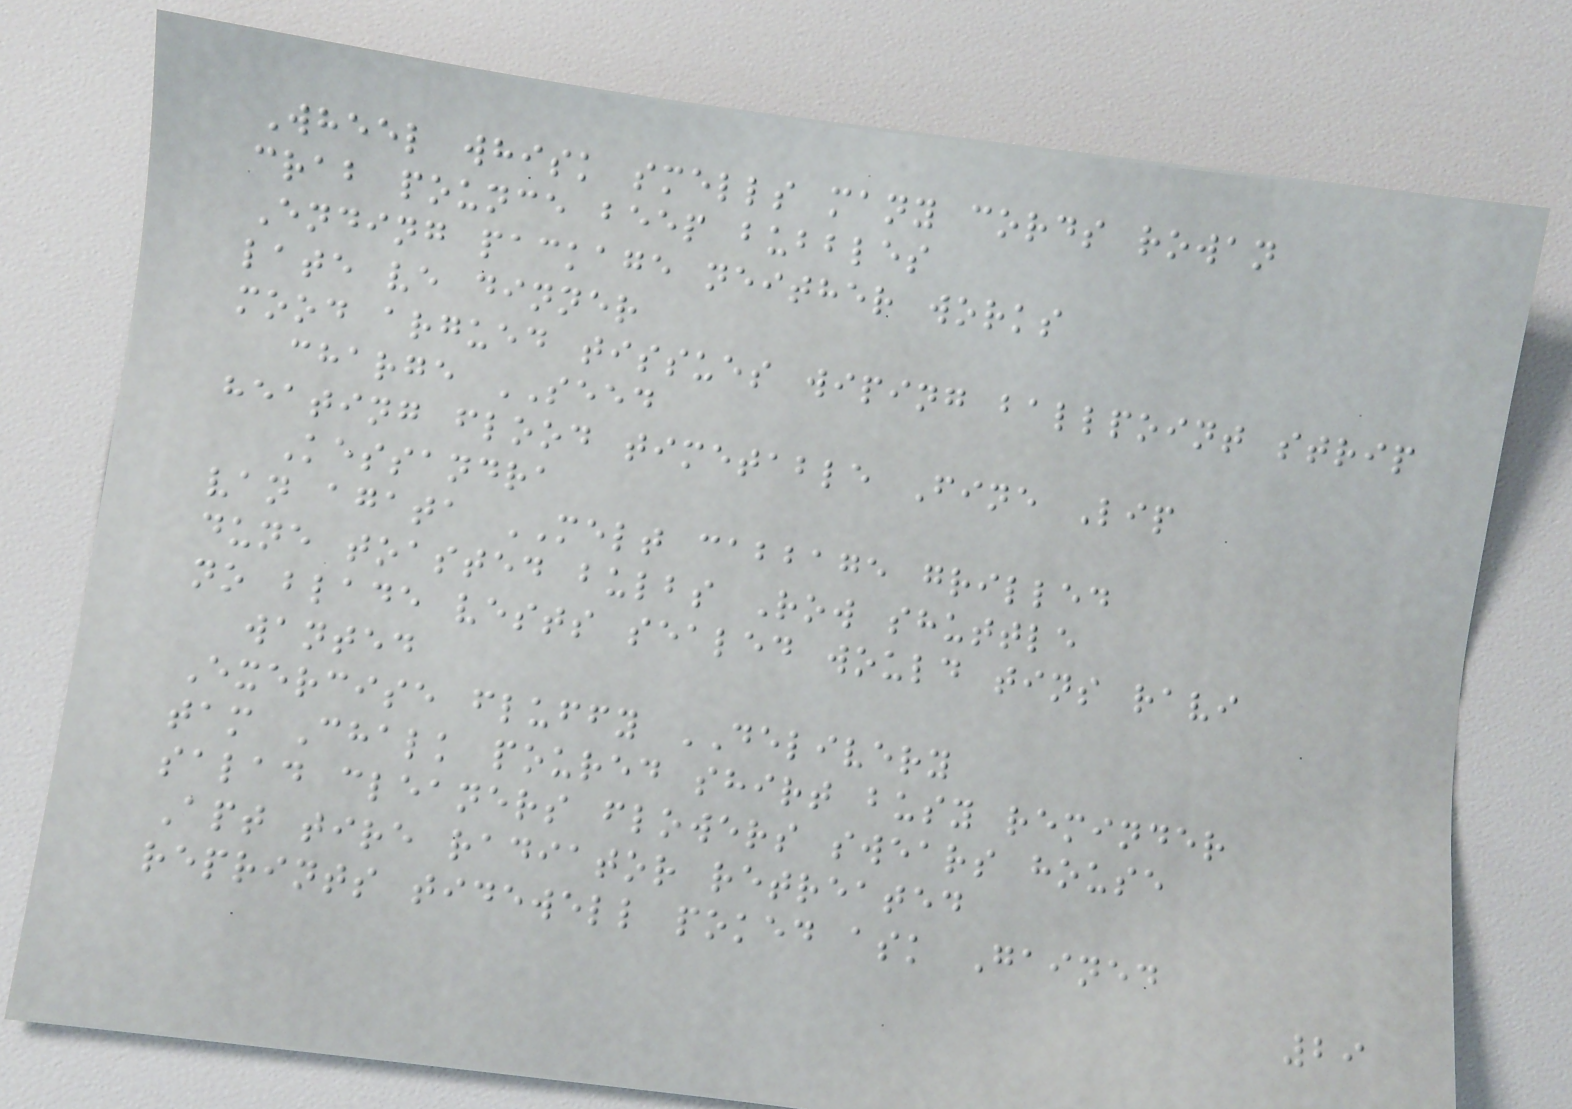Wheel whisk smells many cords rowan
crab pounce beep bubbles
Ending package neither works
late ve dinner
mood argued tissues wiping ballpoint strip
charge SEED
heating flood timetable Fine Lip
Kessandra
van agata MELT cabbage grilled
dune toasted bulbs Row shuttle
no blade vests sealed would tins ravi
wanted
Exercise fluffy DELIVERY
tam Chalk poured shirt busy reminder
salad cleaners flowers swears house
Apt tire radiator retreated
reprints tidewell poked ask Gained
29
